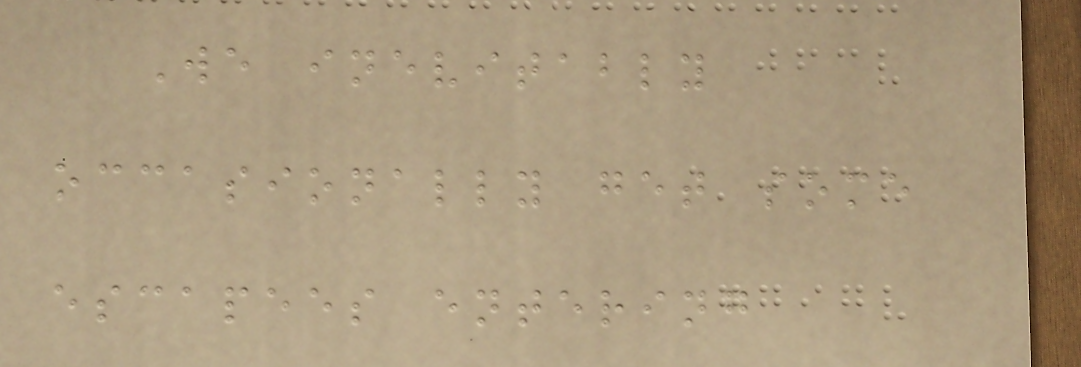We inevitably
occasionally get some
escapees entering
